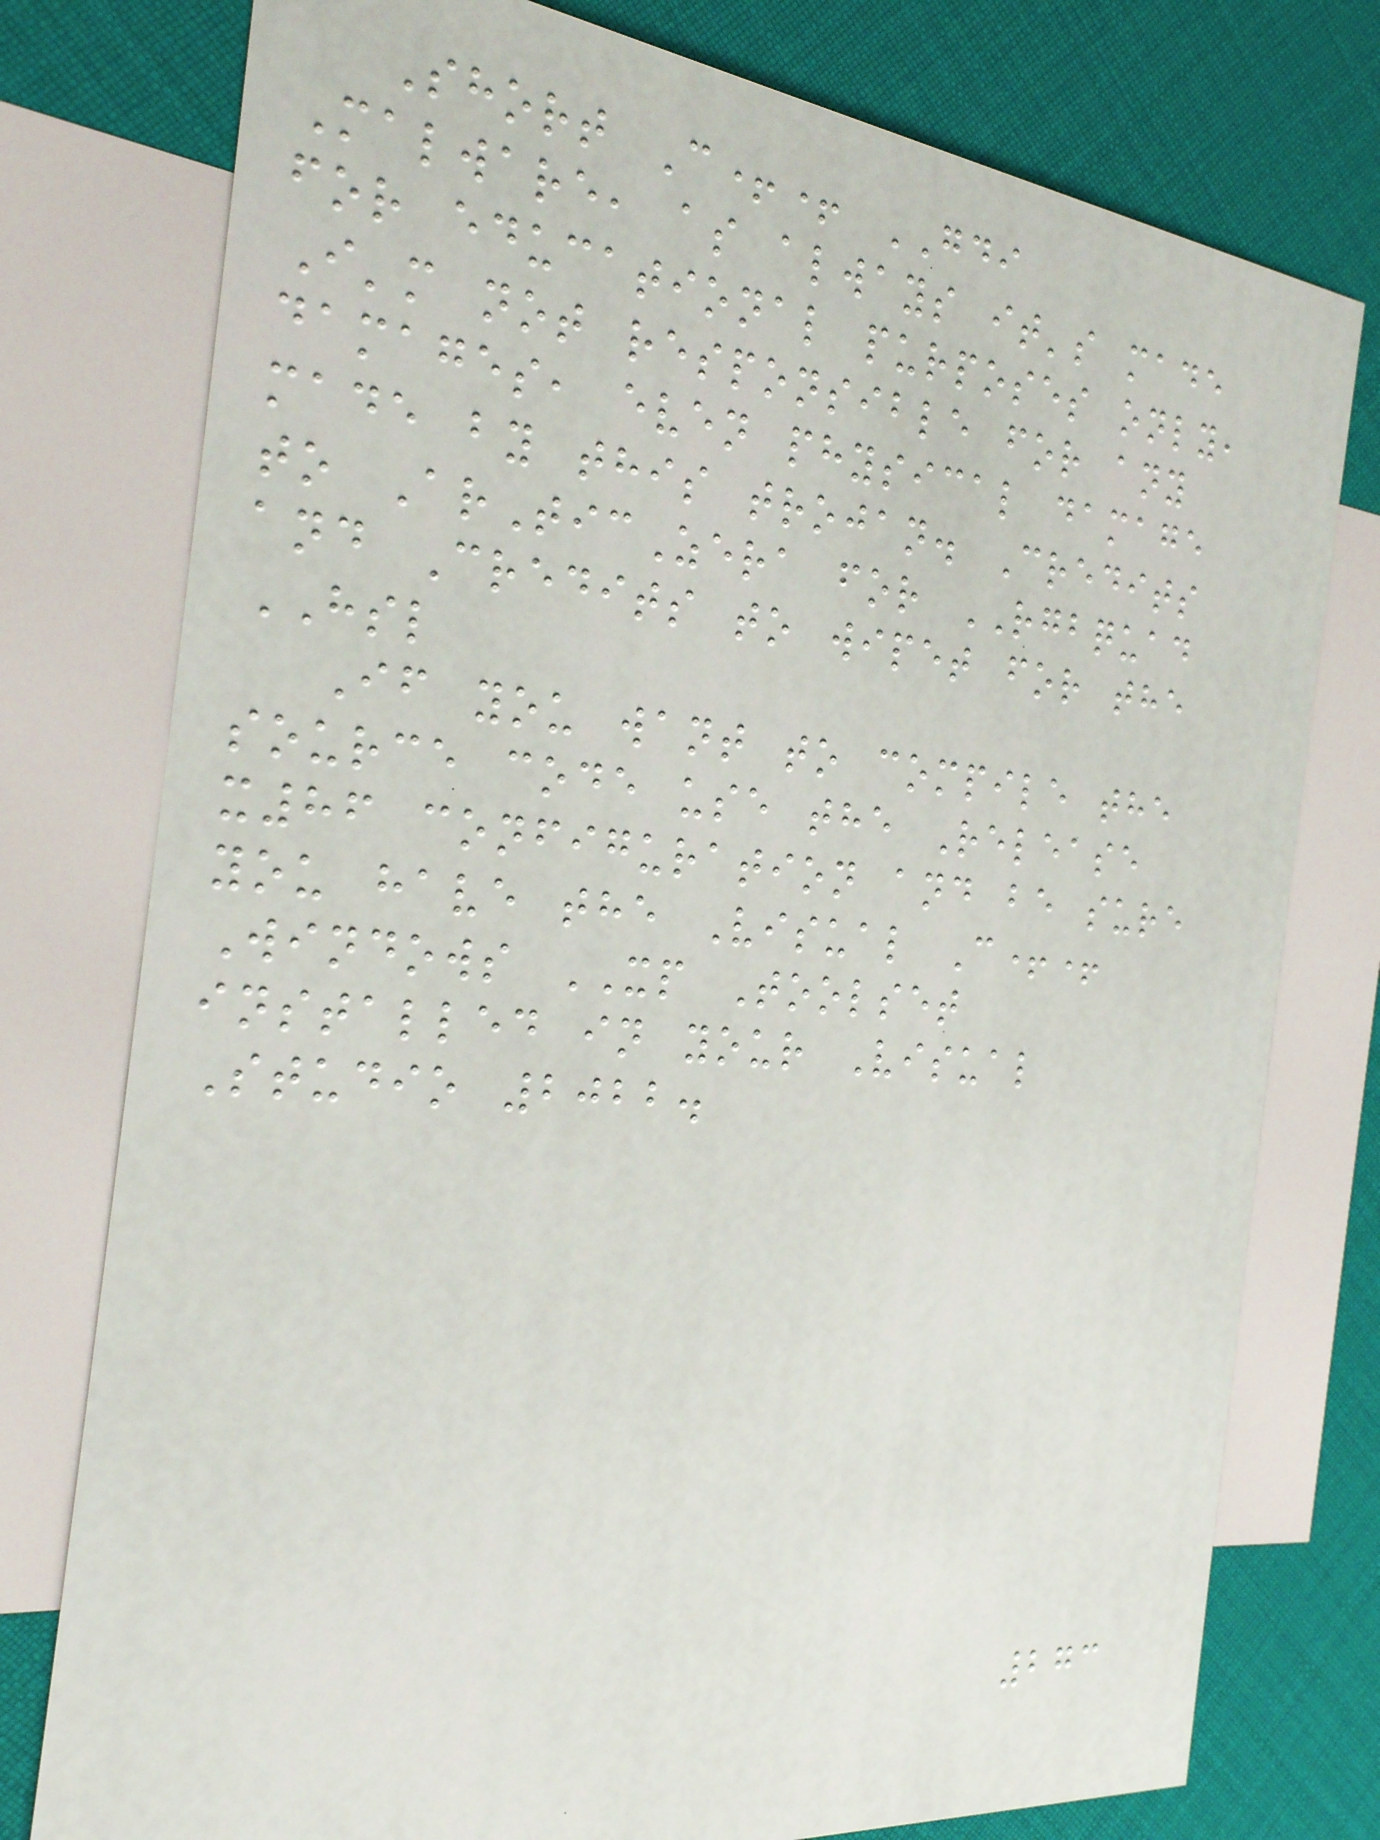Short C++ GDI
Malware, as always it's made
for educational purposes only,
I'm not responsible for any
damages, even physical damage
made by this trojan. Credits
to ArTicZera for RGBQUAD
and Credits to wipet for the
HSL
If you want to compile the
source code use the Release
x86 configuration and be sure
you have the Visual C++
Windows XP Toolset
installed in your Visual
Studio 2022.
273
